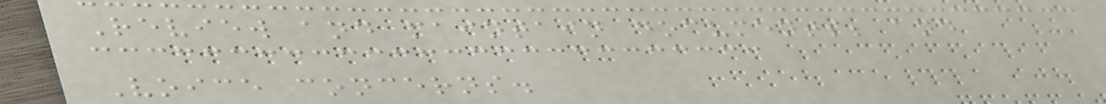Review and maintain documents; and
Voice concerns.
